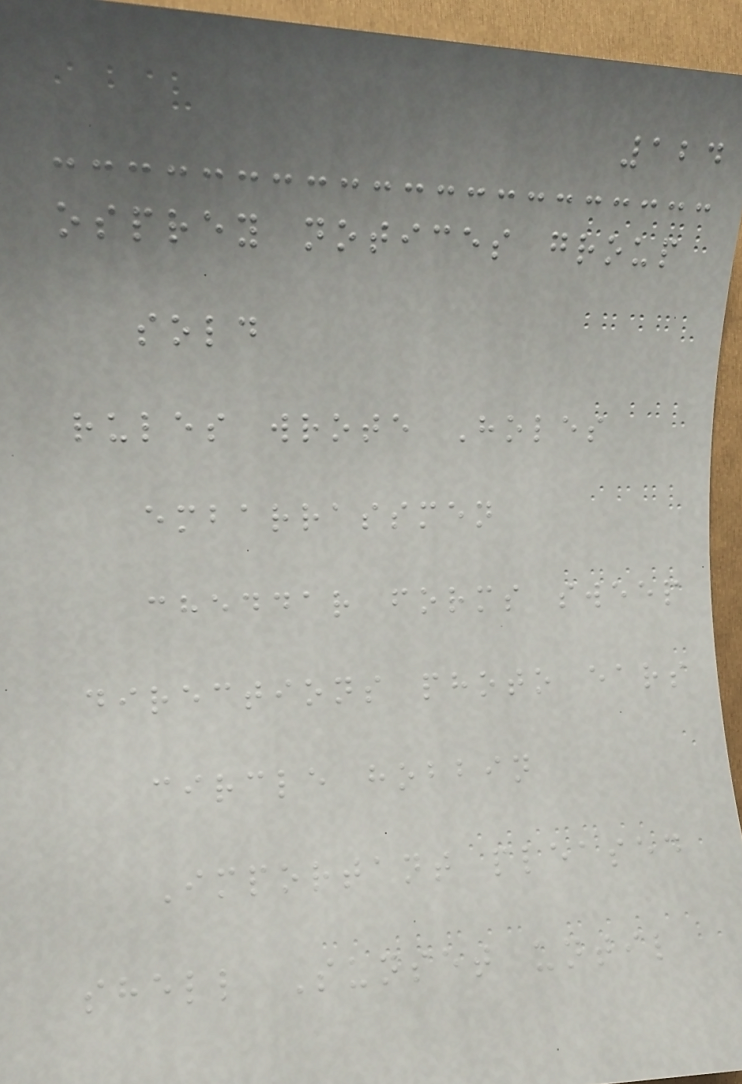124
osprey notices group
sold
rules wrote Holes
embarrassmen
cheddar forms sweep
directions photo ears
circle hobbin
Important pleased
shell Sunset until
